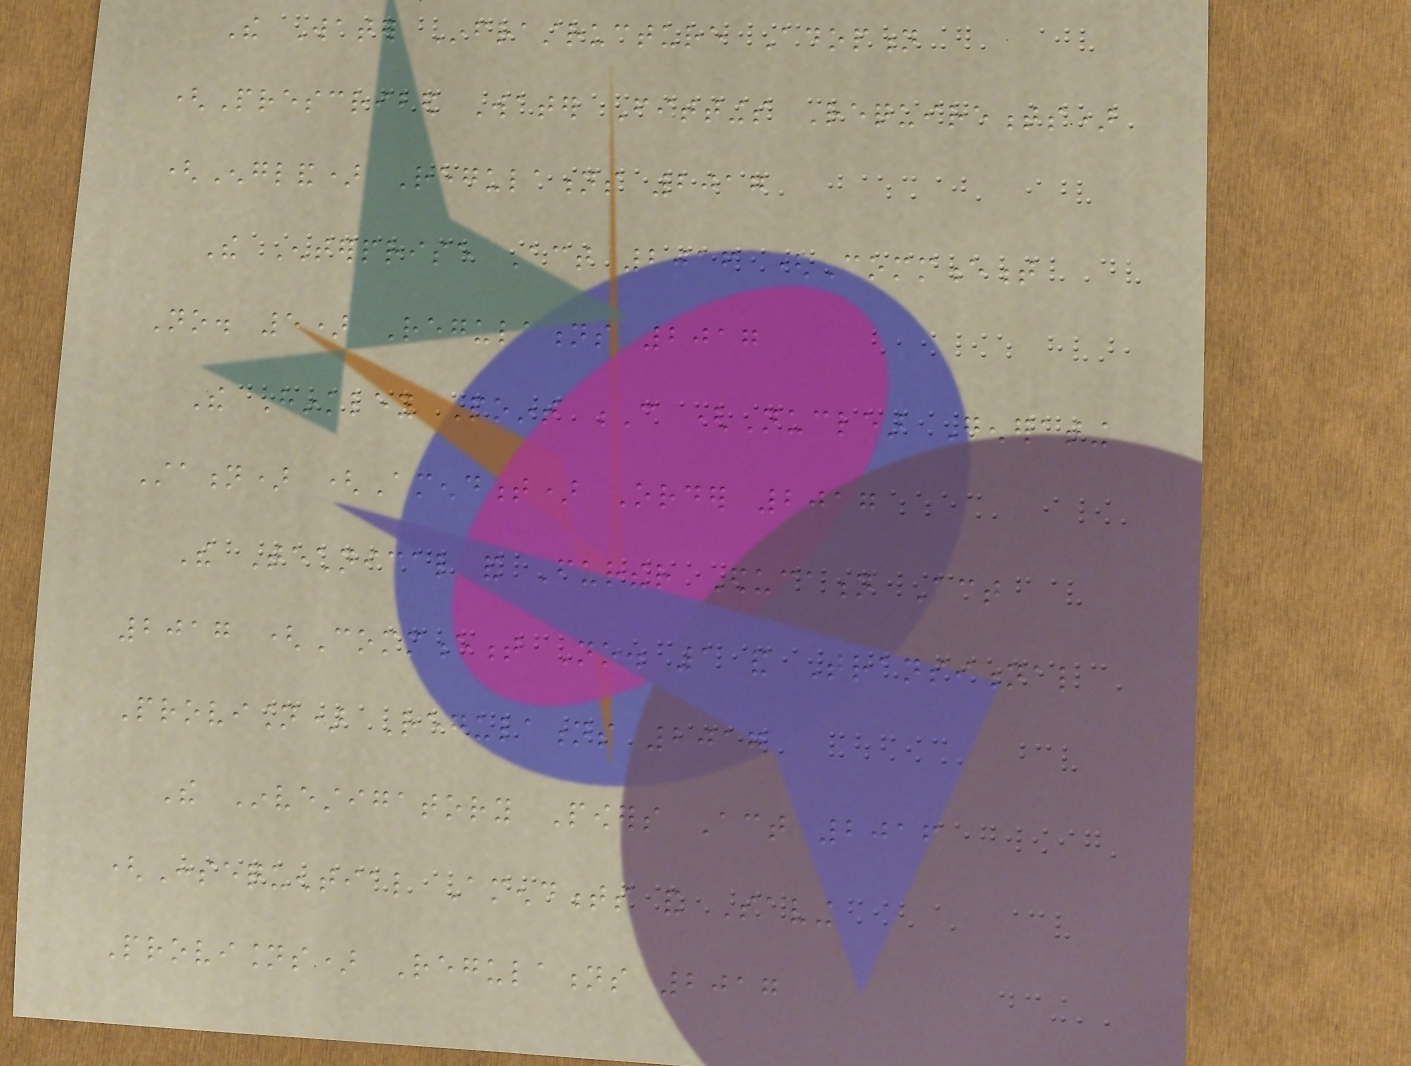The Water Infrastructure Adoption
(Prescribed Water Fittings Requirements)
(England) Regulations 2017
The Enterprise Act 2016 (Commencement
No. 5) Regulations 2017
The Hinkley Point C (Nuclear Generating
Station) (Amendment) Order 2017
The Technical and Further Education Act
2017 (Commencement No. 1 and Transitional
Provision) Regulations 2017
The Investigatory Powers Act 2016
(Consequential Amendments and Saving
Provisions) Regulations 2017
